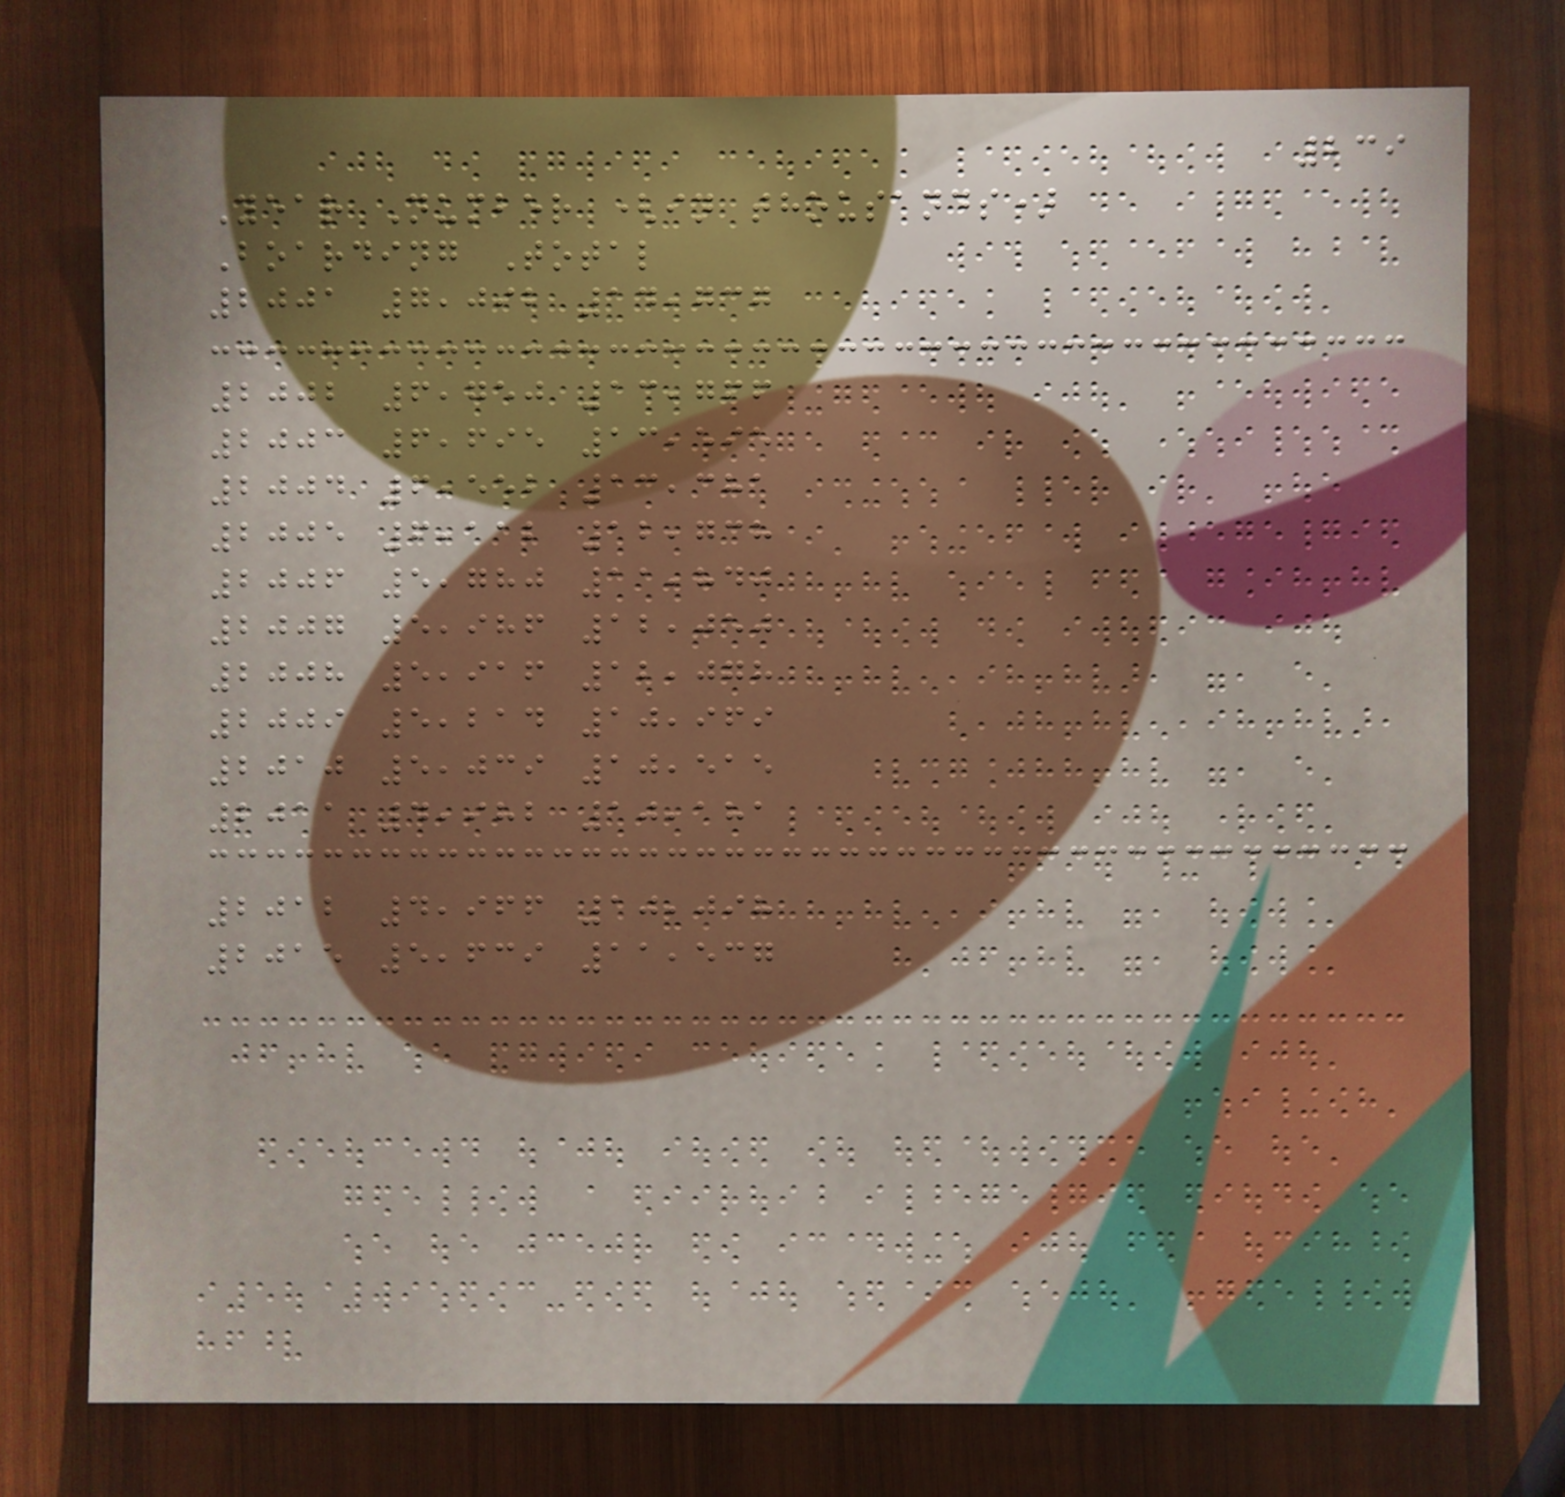239
Year Number (in thousands)
Boarding Total
2001 7,092 14,737
2002 6,750 13,766
2003 6,695 13,595
2004 6,552 13,381
2005 6,112 12,738
2006 5,780 11,840
2007 5,986 12,050
2008 5,916 12,078
2009 5,214 10,969
2010 5,039 10,515
2011 4,982 10,181
2012 4,966 10,098
2015 5,639 11,537
